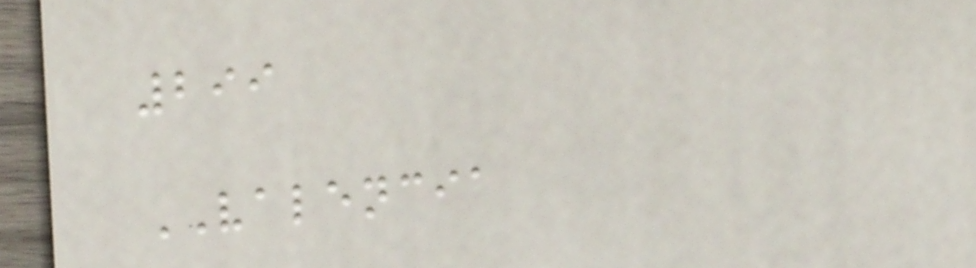299
VALENCIA
